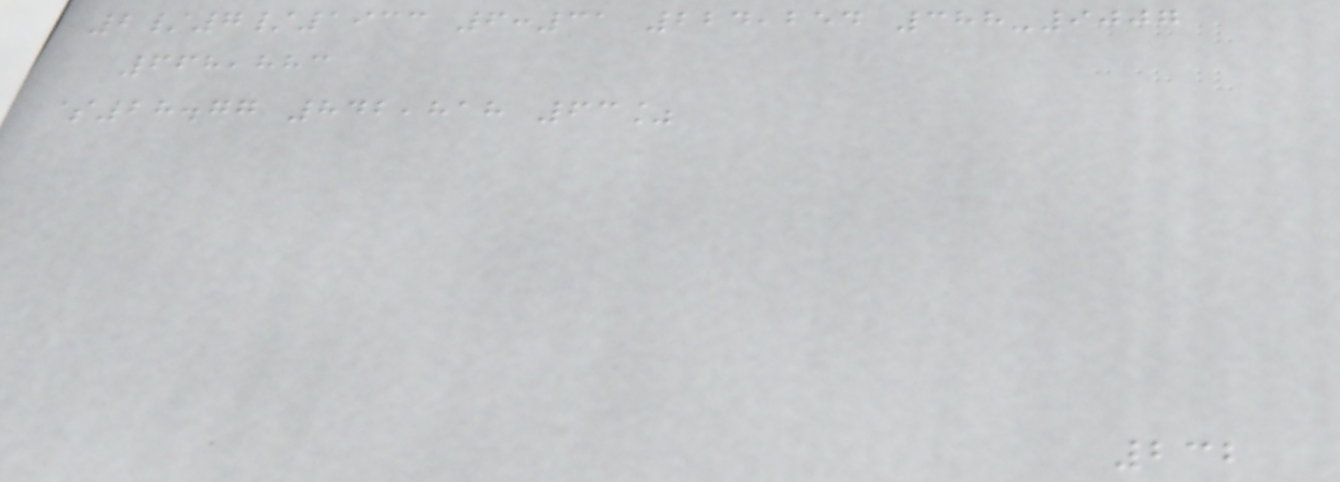2/7/1933 6:31 224,254 388-9007
668,883
$28.77 842,818 63%
232
